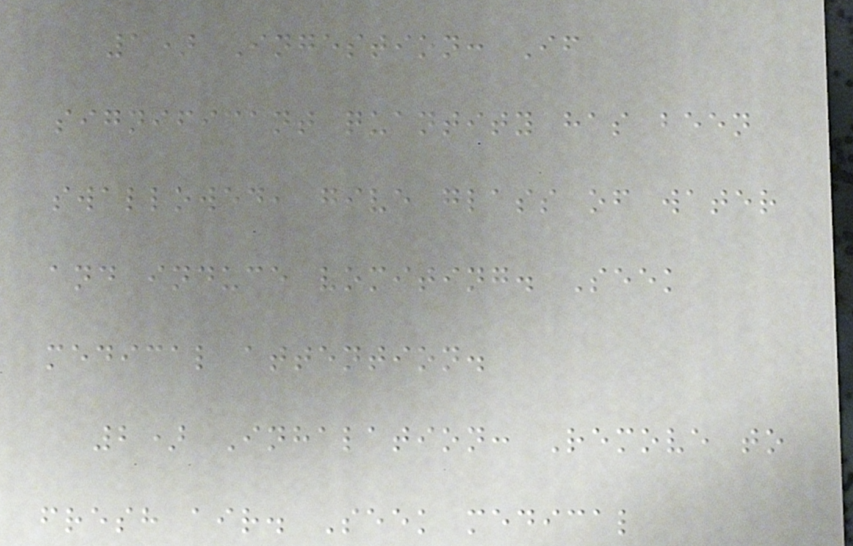1) Ingestion: If
significant quantity has been
swallowed, give glass of water
and induce vomiting. Seek
medical attention.
2) Inhalation: Remove to
fresh air. Seek medical
